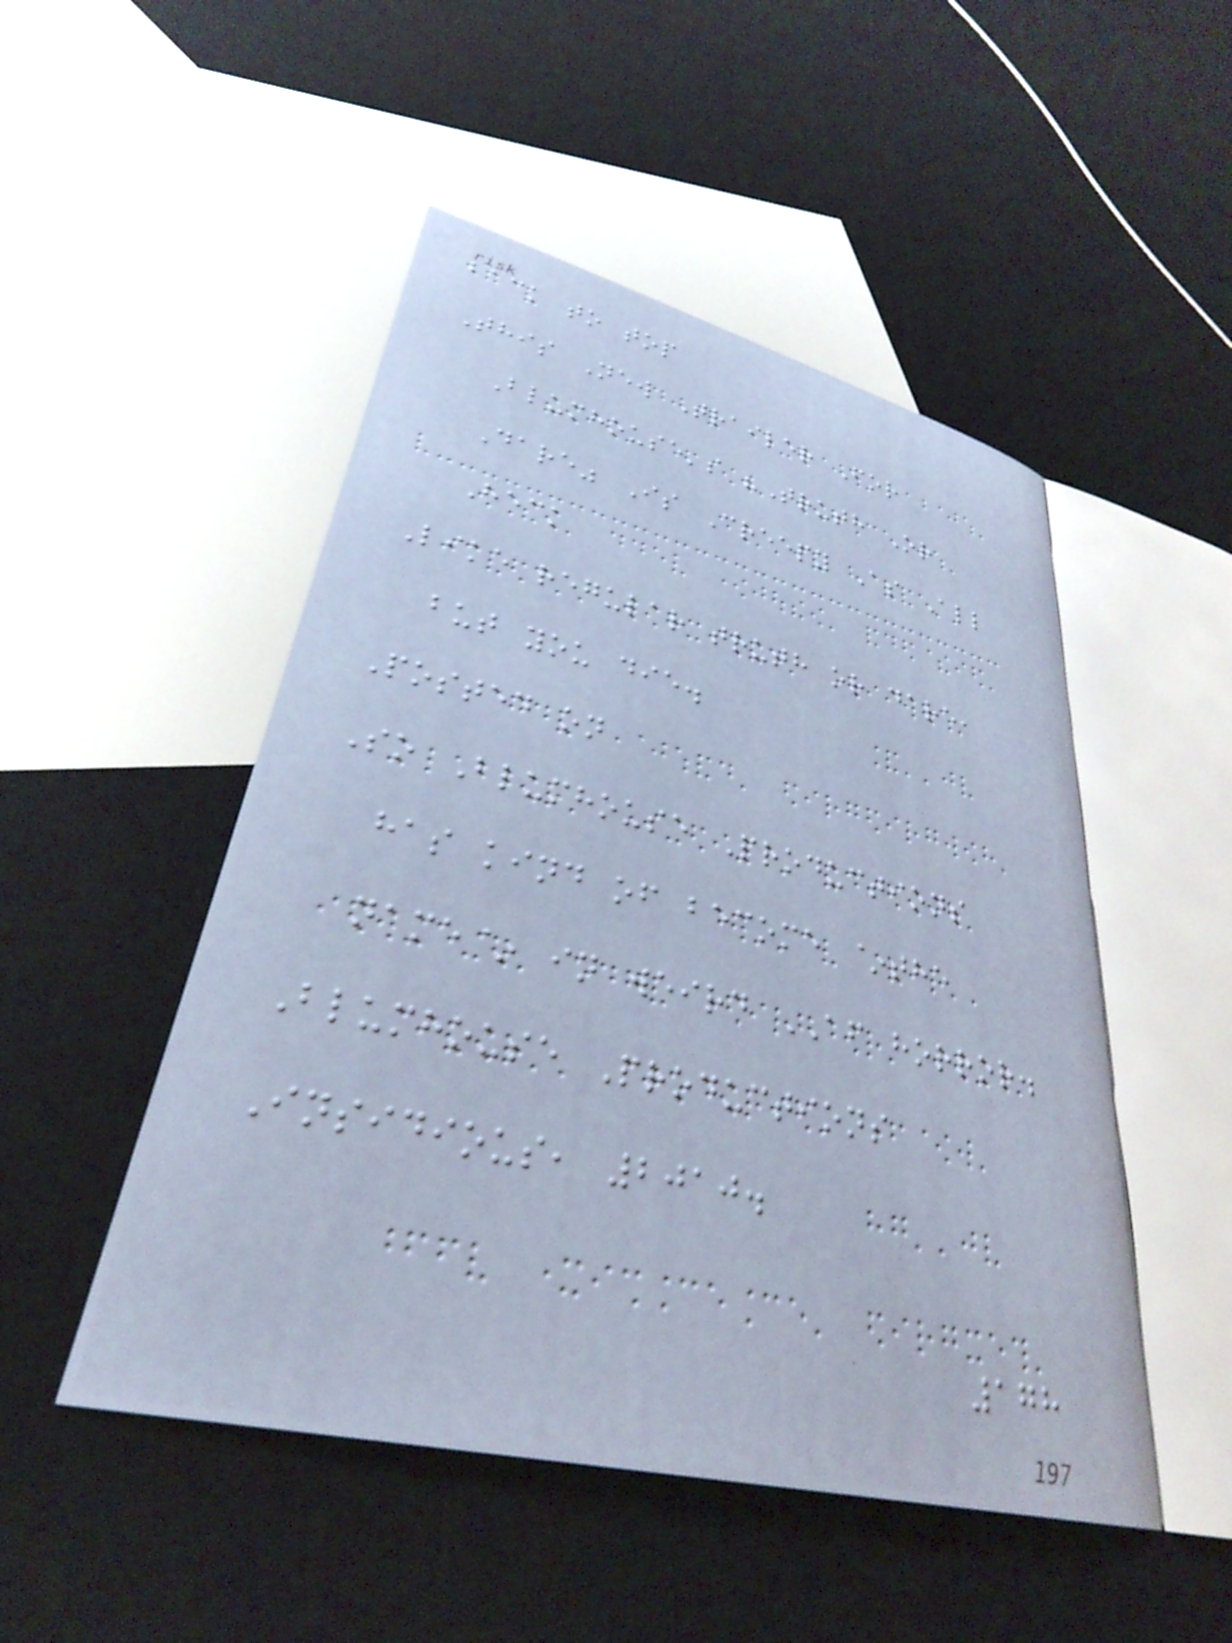back to top
This New Trailer For
Blumhouse's "Truth Or
Dare" Is Creepy As All
Heck
Like regular truth or dare,
but you die.
Posted on
So Blumhouse Productions
has kind of become ~the
name~ in weird AF horror.
Blumhouse Productions
Insidious, 2010.
178
